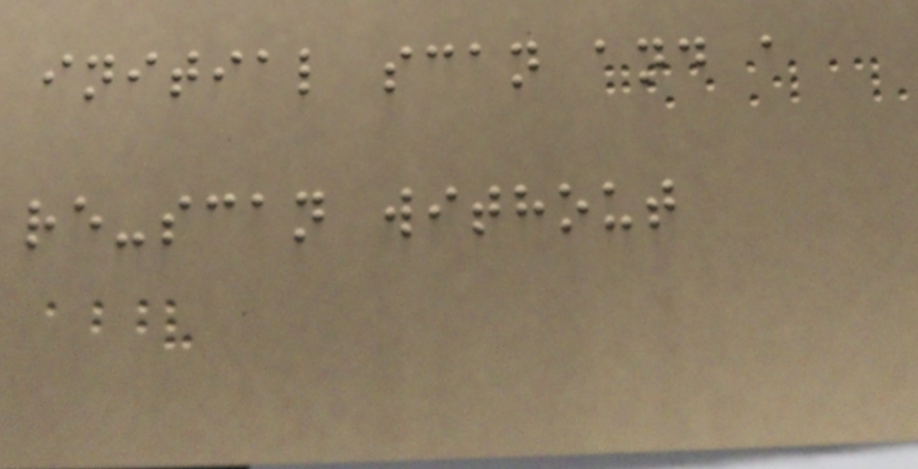initial scan and a
re-scan without
